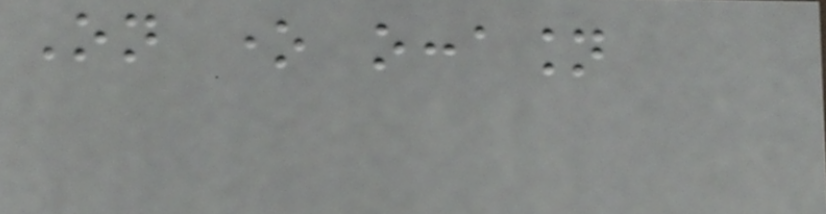On one occasion
